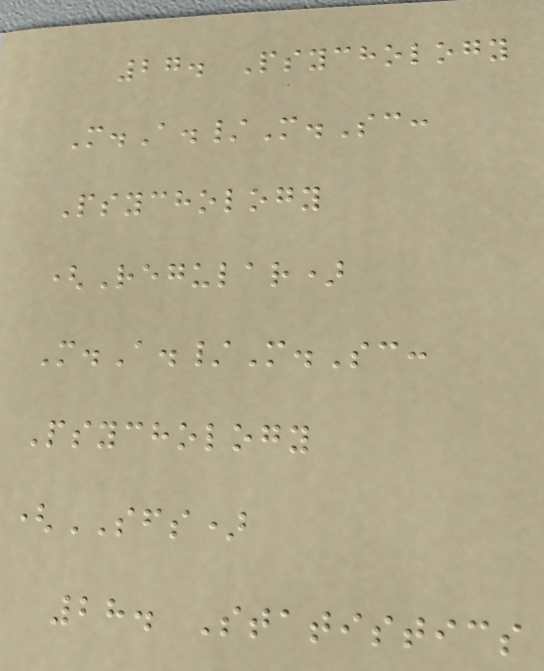27. Psychology
M.A./M.Sc:
Psychology
(Regular)
M.A./M.Sc:
Psychology
(SFS)
28. Statistics
